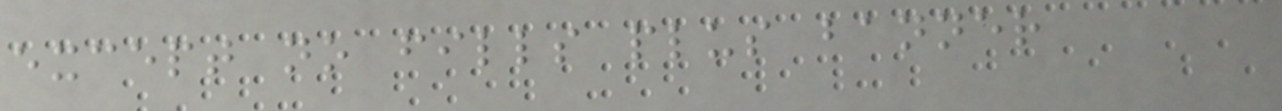except no fills plus banner
